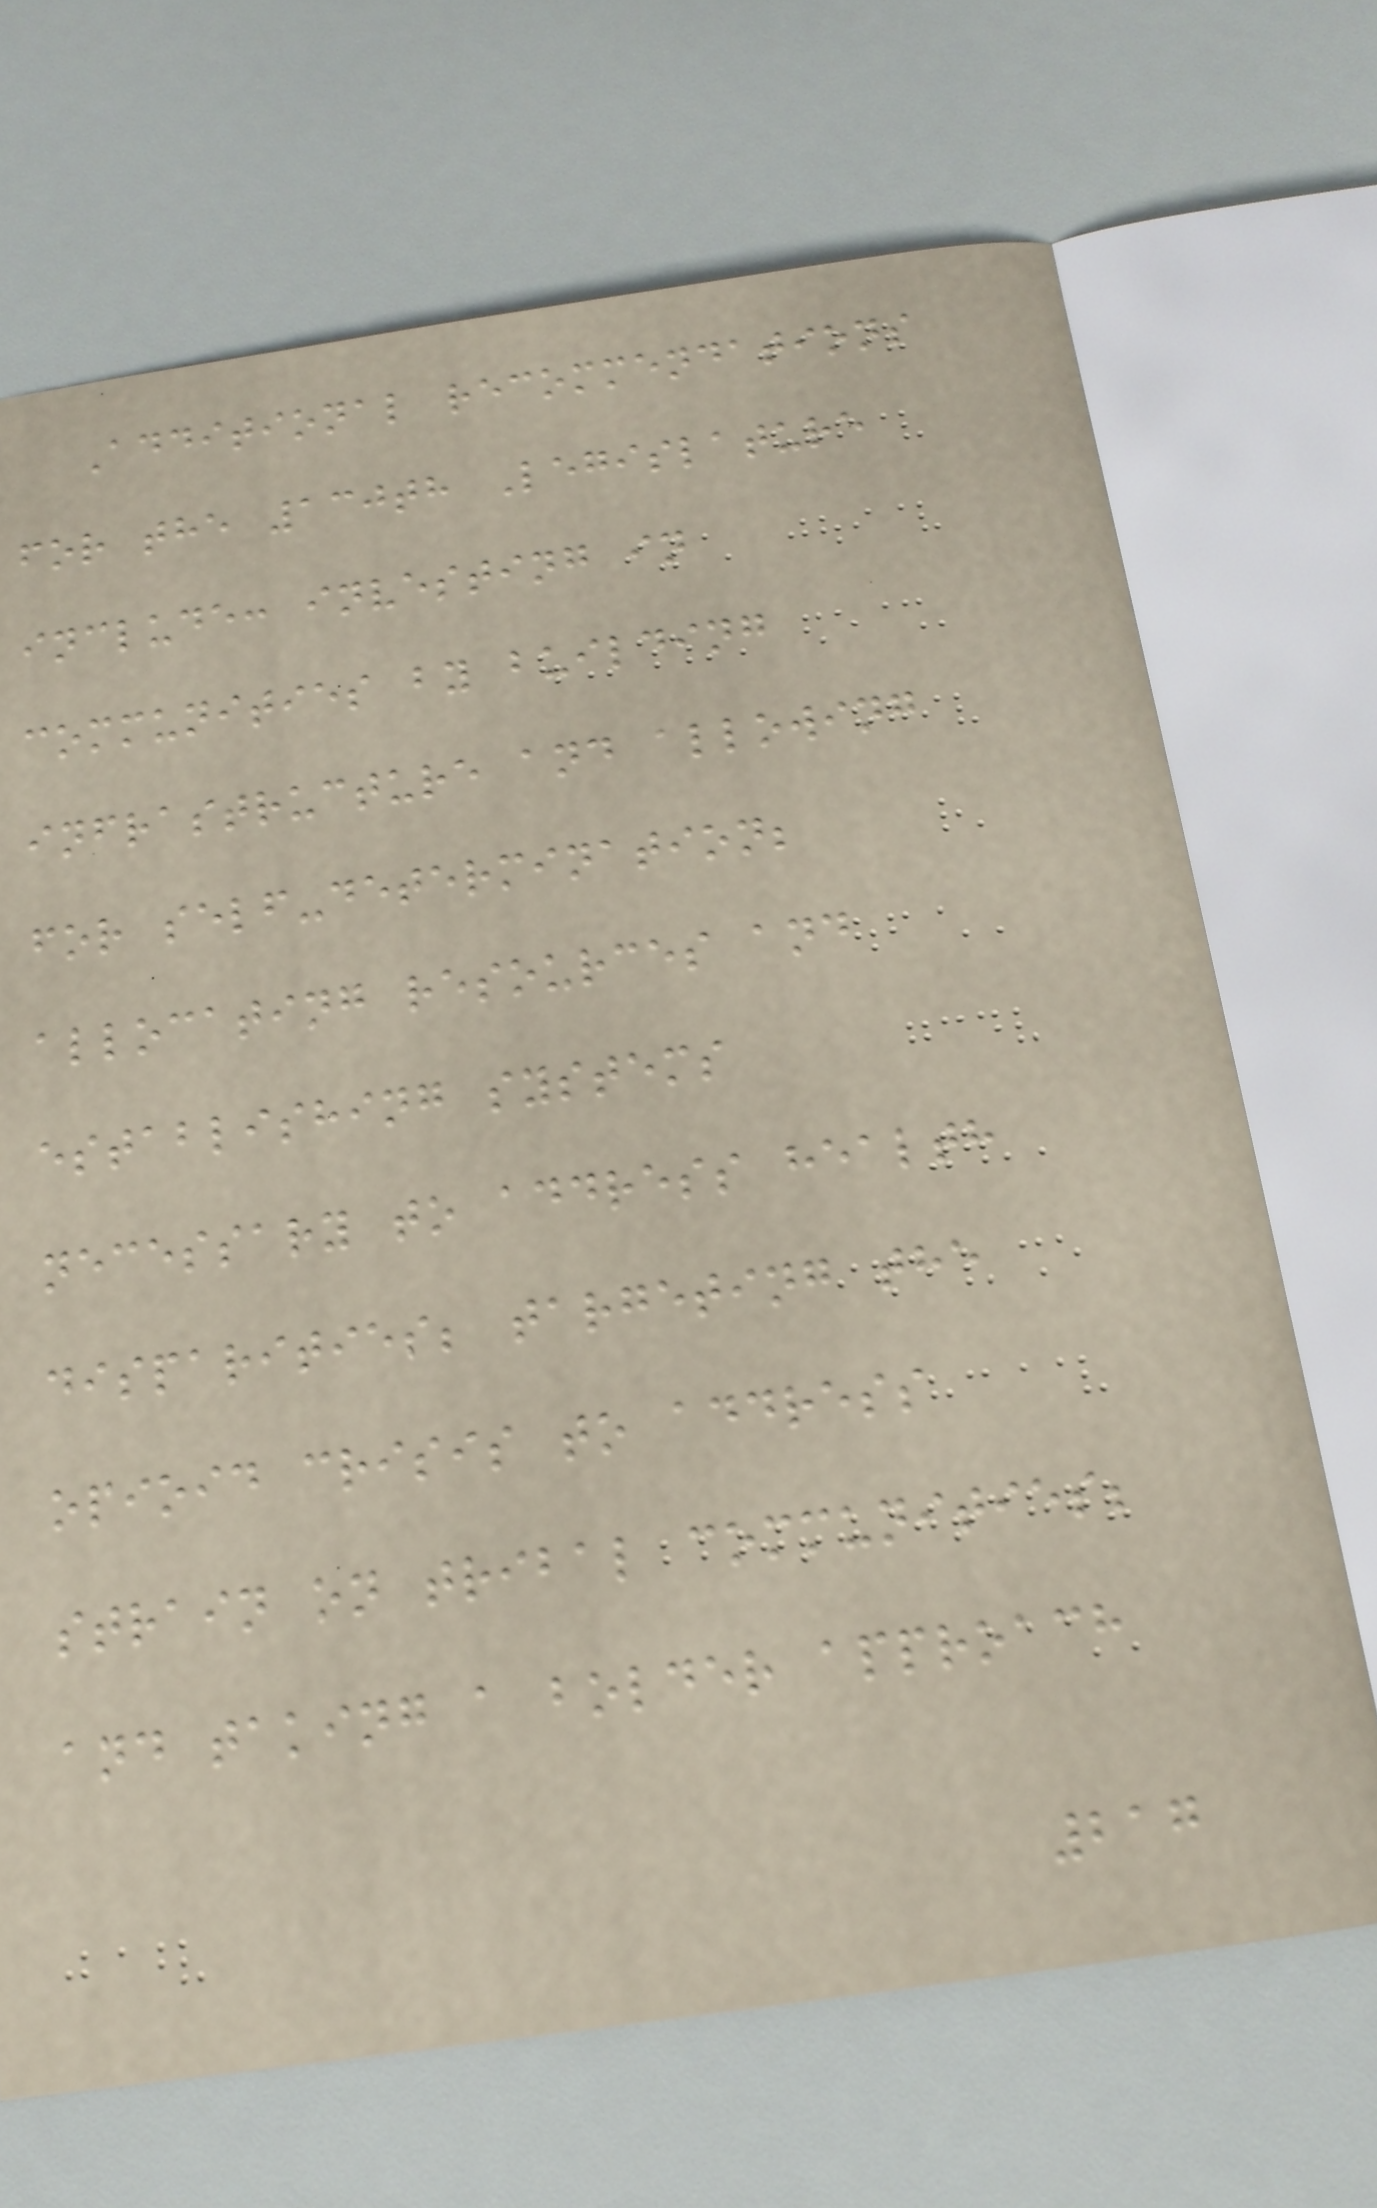Additional recommendations
for the 130th Legislature
include: investing in
communities by building
infrastructure and allowing
for self-determination;
allocating resources and
establishing systems
necessary to address health
disparities; targeting the
opioid crisis to address
strain on tribal communities;
and taking a bolder approach
217
